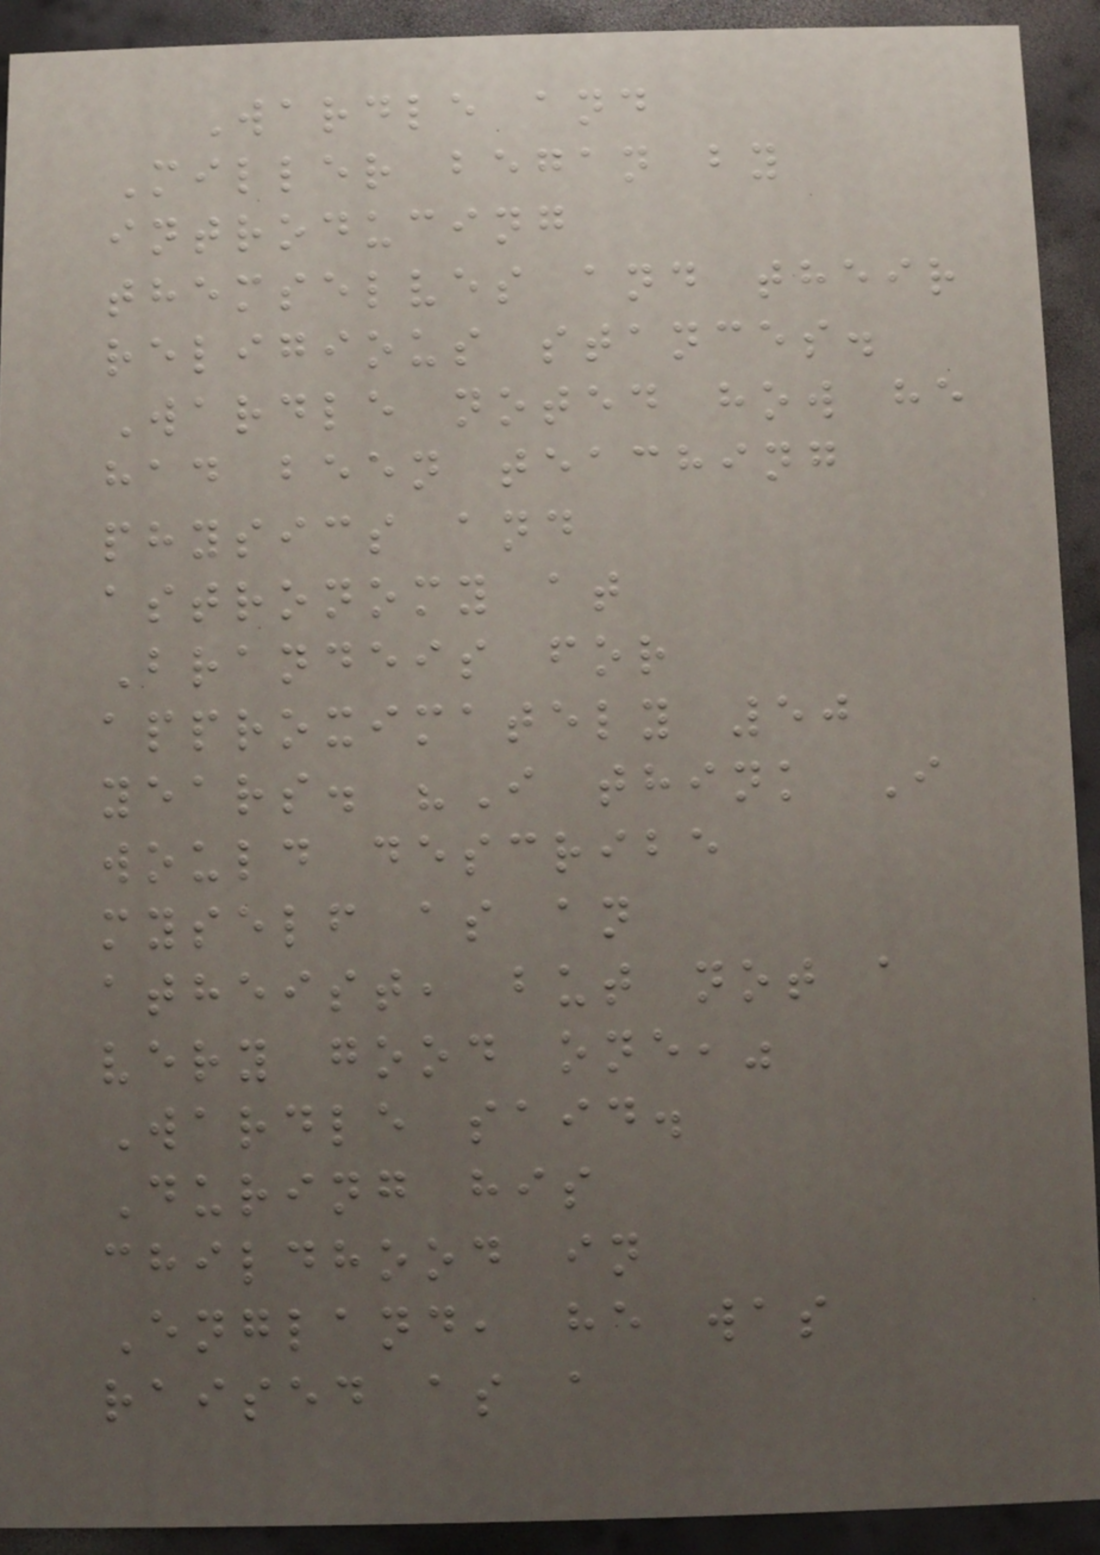Wardle and
Miller began by
introducing
themselves and their
religious stances.
Wardle noted how he
had been teaching
physics and
astronomy at
Brandeis for
approximately 50
years. "I think I
would describe
myself as an
atheist, but not a
very good one,"
Wardle said.
During his
childhood in
England, he was
raised as a
